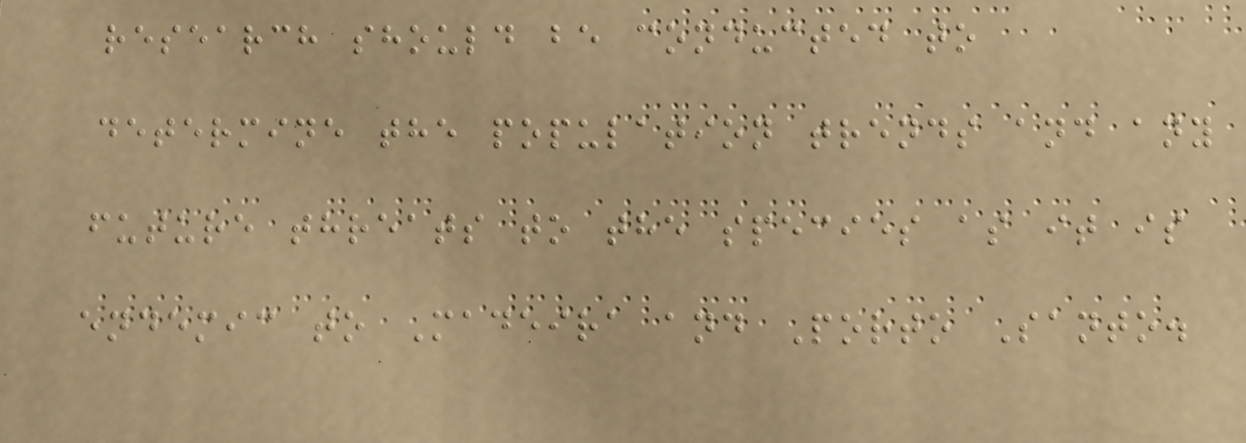research should be conducted to
determine the population trends and any
future threats to the species as it is
endemic to Madeira and Porto Santo.
